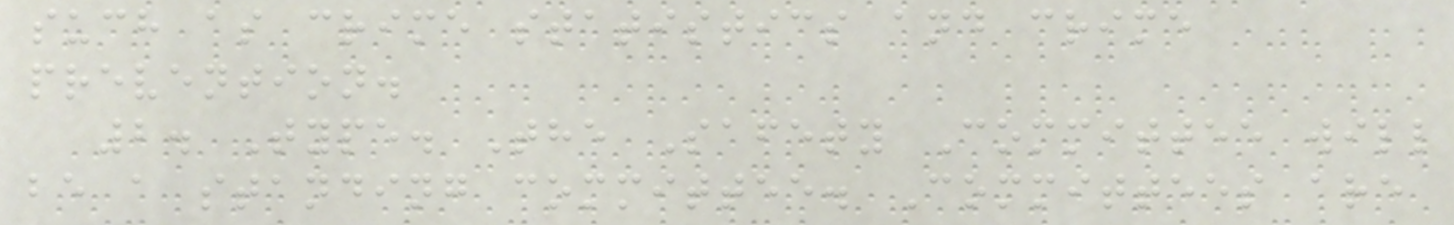such as crime statistics and crime
prevention.
2. Type. The Safety Committee will
be a standing committee. Committees are
